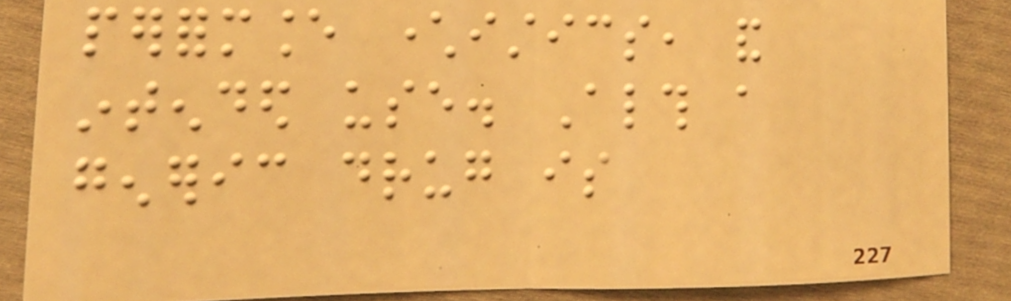performance characteristics, and
intended use. Although a
generic drug is
